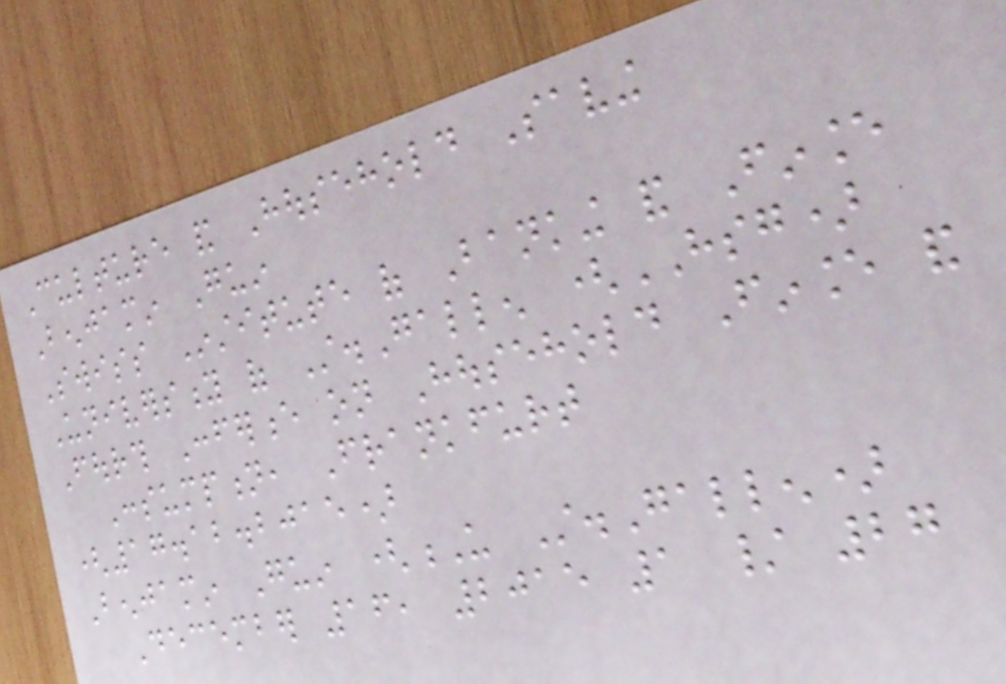Culture and Household Saving
Benjamin Guin
Swiss Institute of Banking and Finance
University of St.Gallen (HSG)
Fourth Conference on Household Finance and
Consumption, Frankfurt
(17.12.2015)
Benjamin Guin (U St.Gallen)
December 16, 2015 1 / 27
